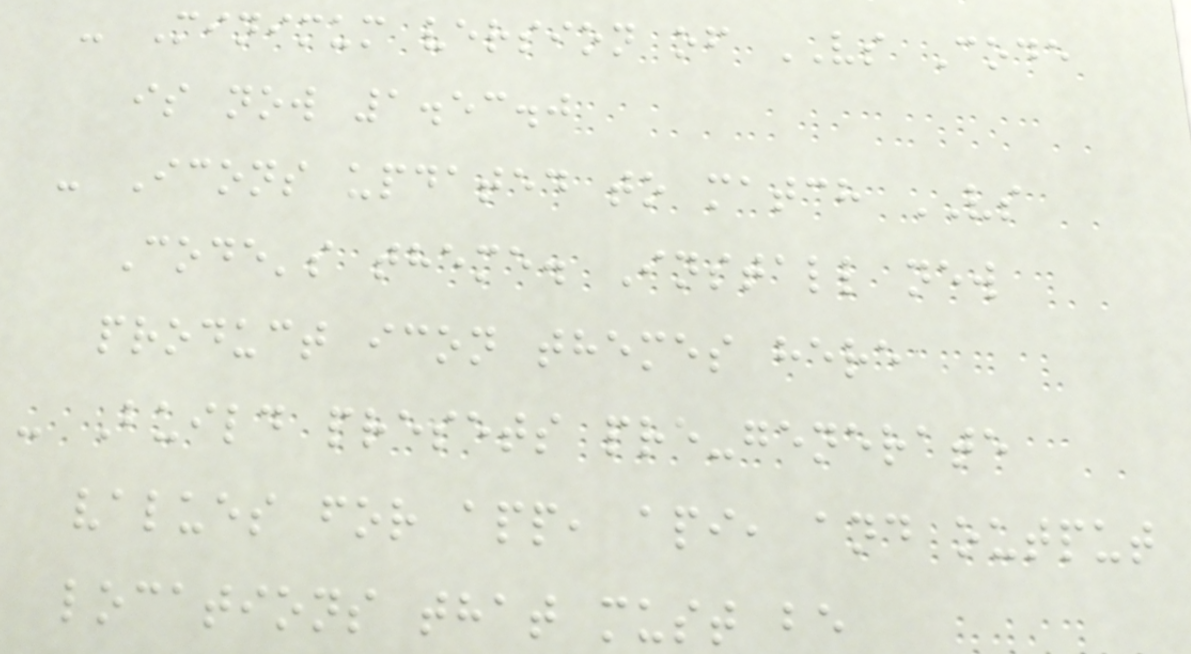- Minimum version of VS Code
is now 1.53.0
- Icons updated to match VS
Code's theme. Install new
product icon themes here
- Build presets pre-generate
values for app, api, and output
locations that must be
